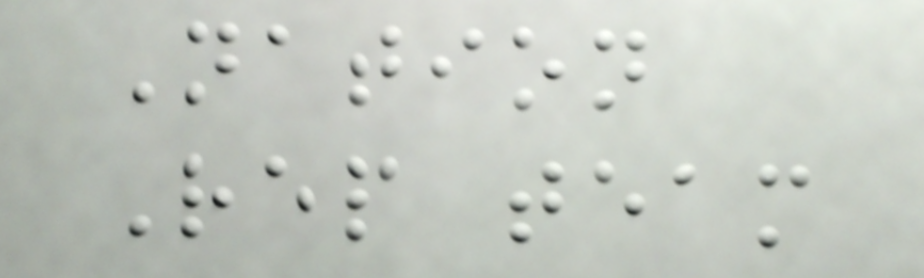Nation
Rep team
